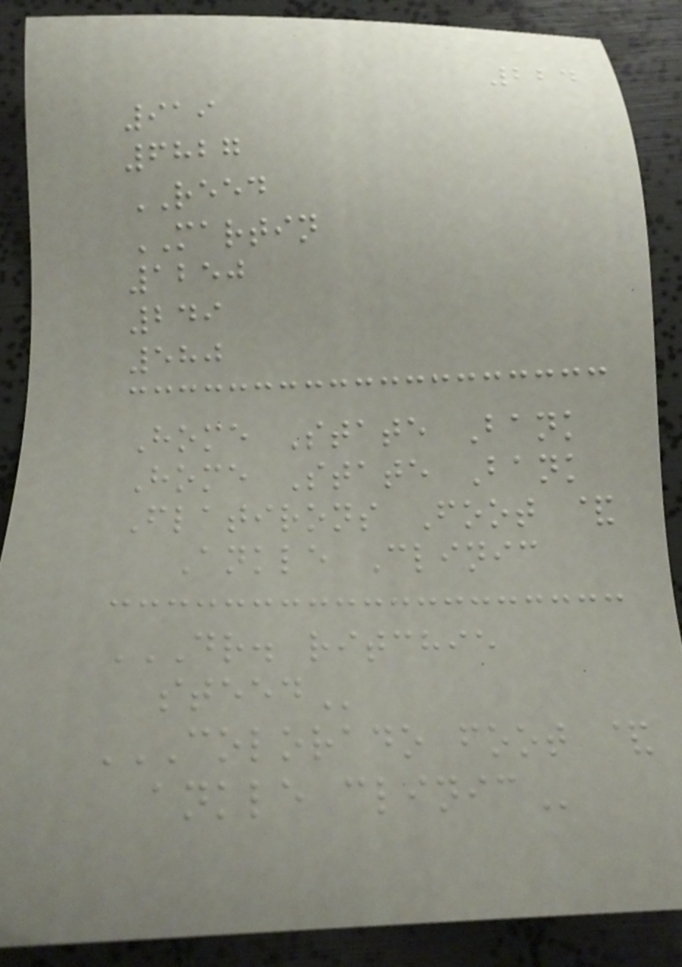224
919
6827
REED
MARTIN
1250
249
580
Home State Bank
Home State Bank
Flatirons Foot &
Ankle Clinic
DR. RITCHIE
STEED
COLORADO FOOT &
ANKLE CLINIC
